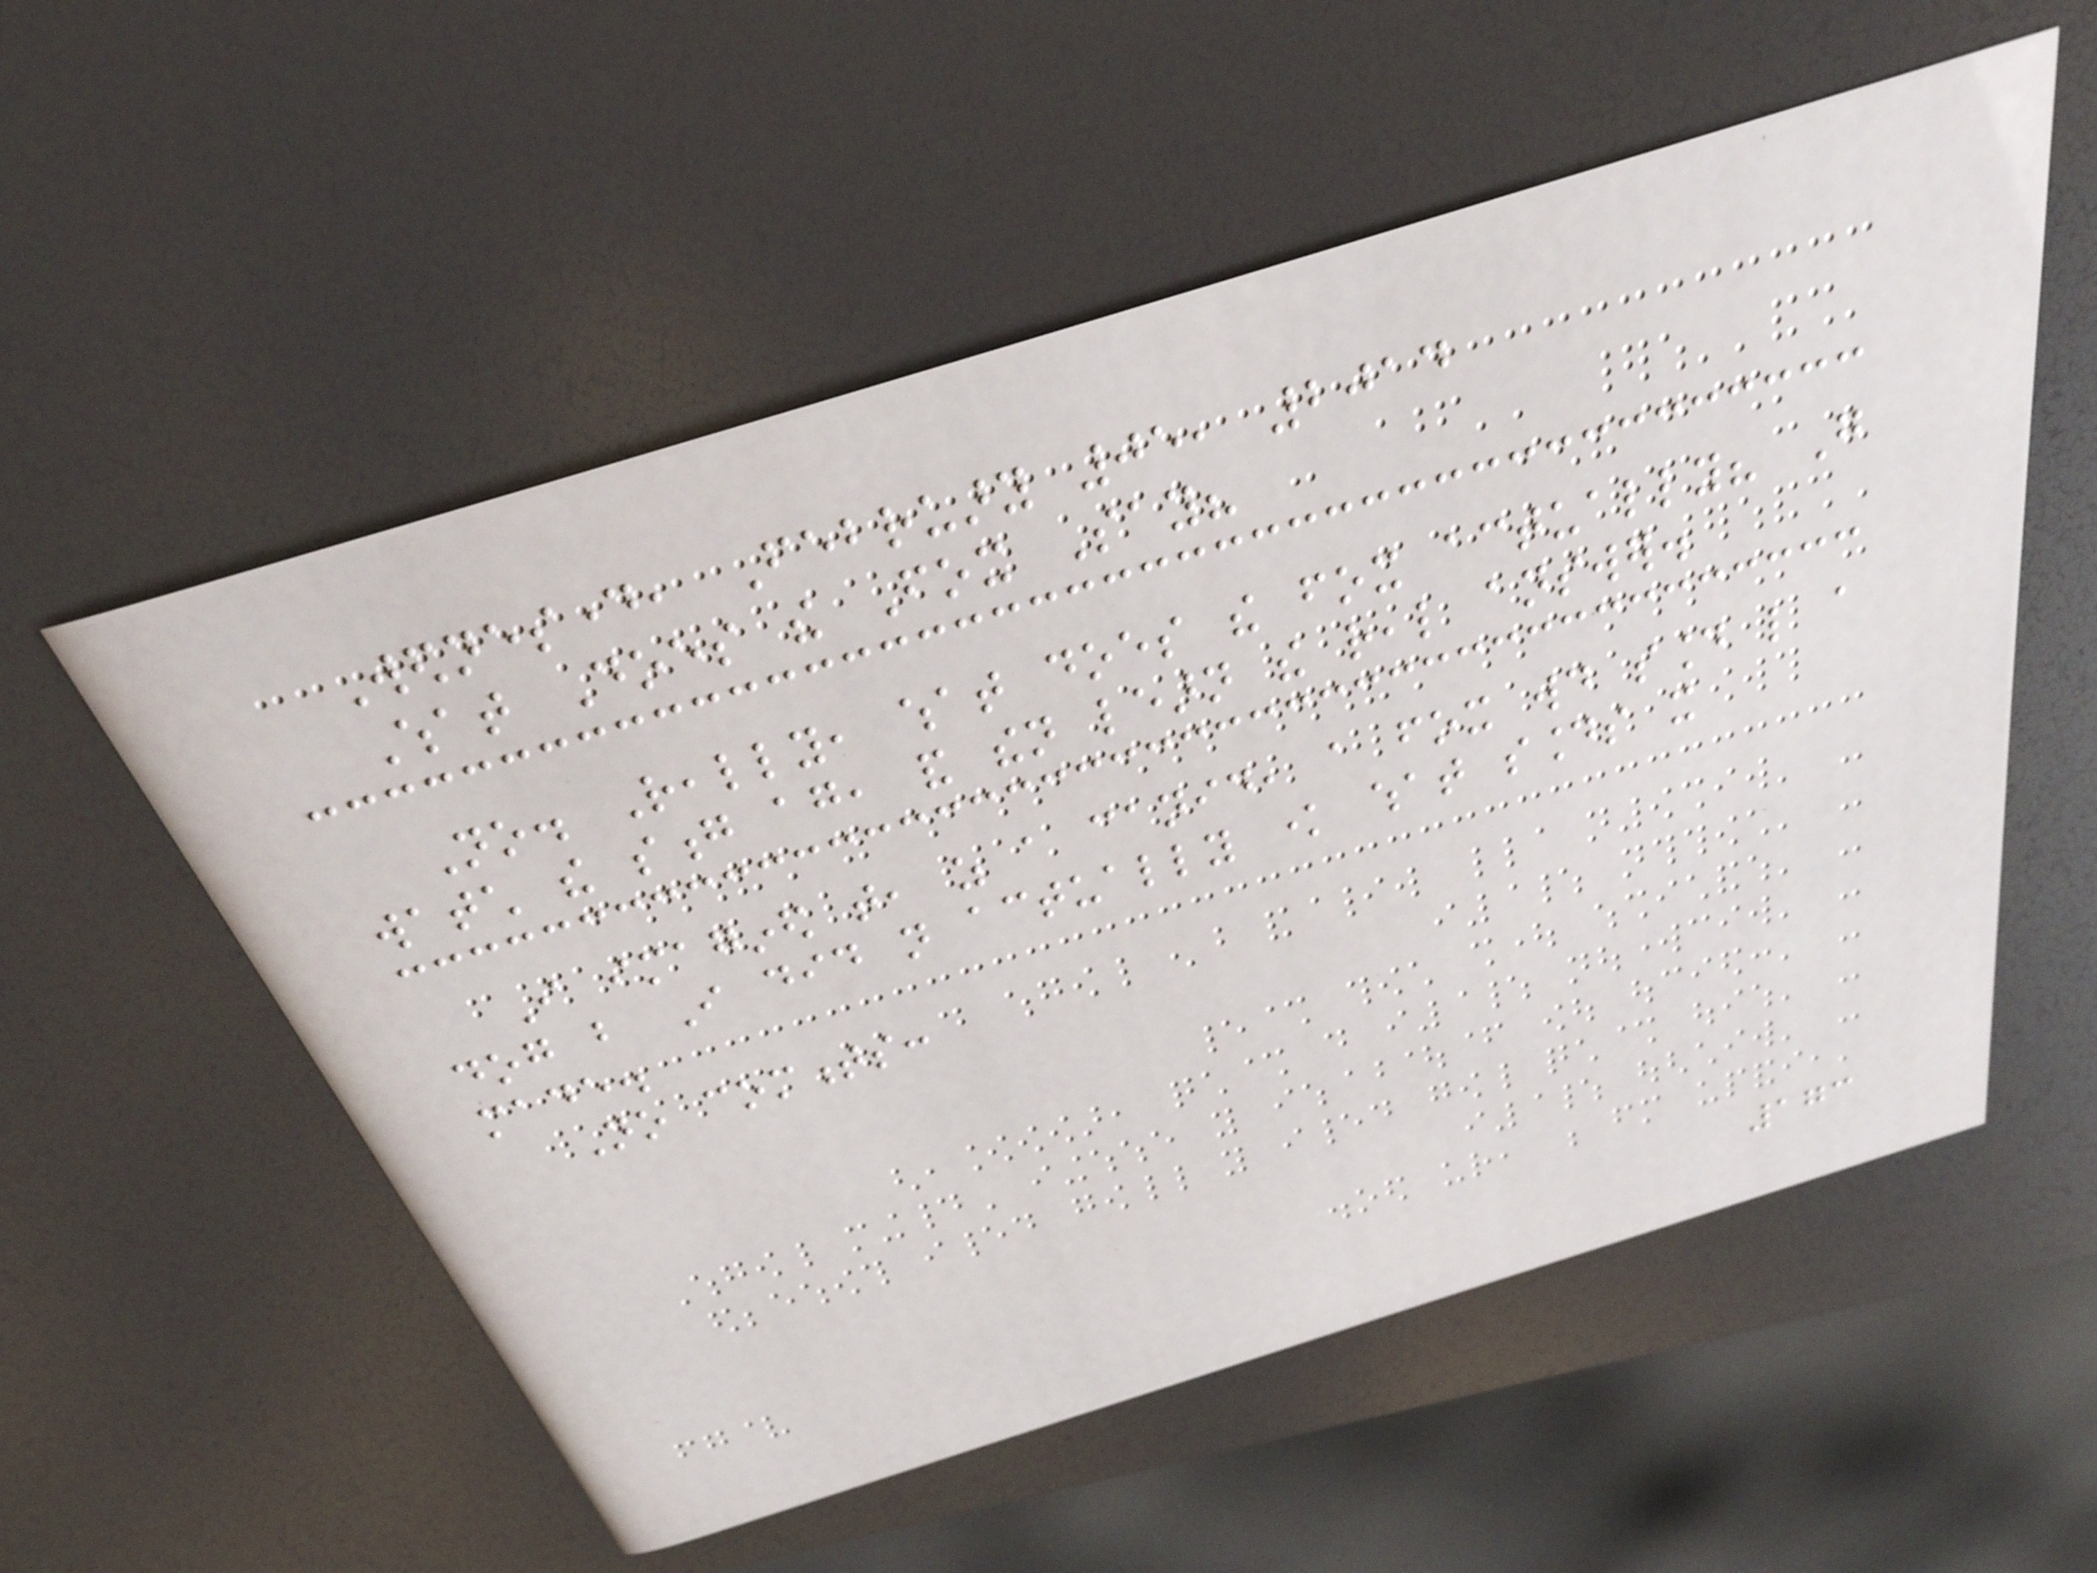Wednesday, February 05, 2014
What Does the Fox Say?
No. Really, what does the fox actually? Go
watch the song again, and then learn the real answer.
I imagined that, as a canid, a fox would sound like a
dog but I did not actually know what sounds it
made.
No comments:
173
